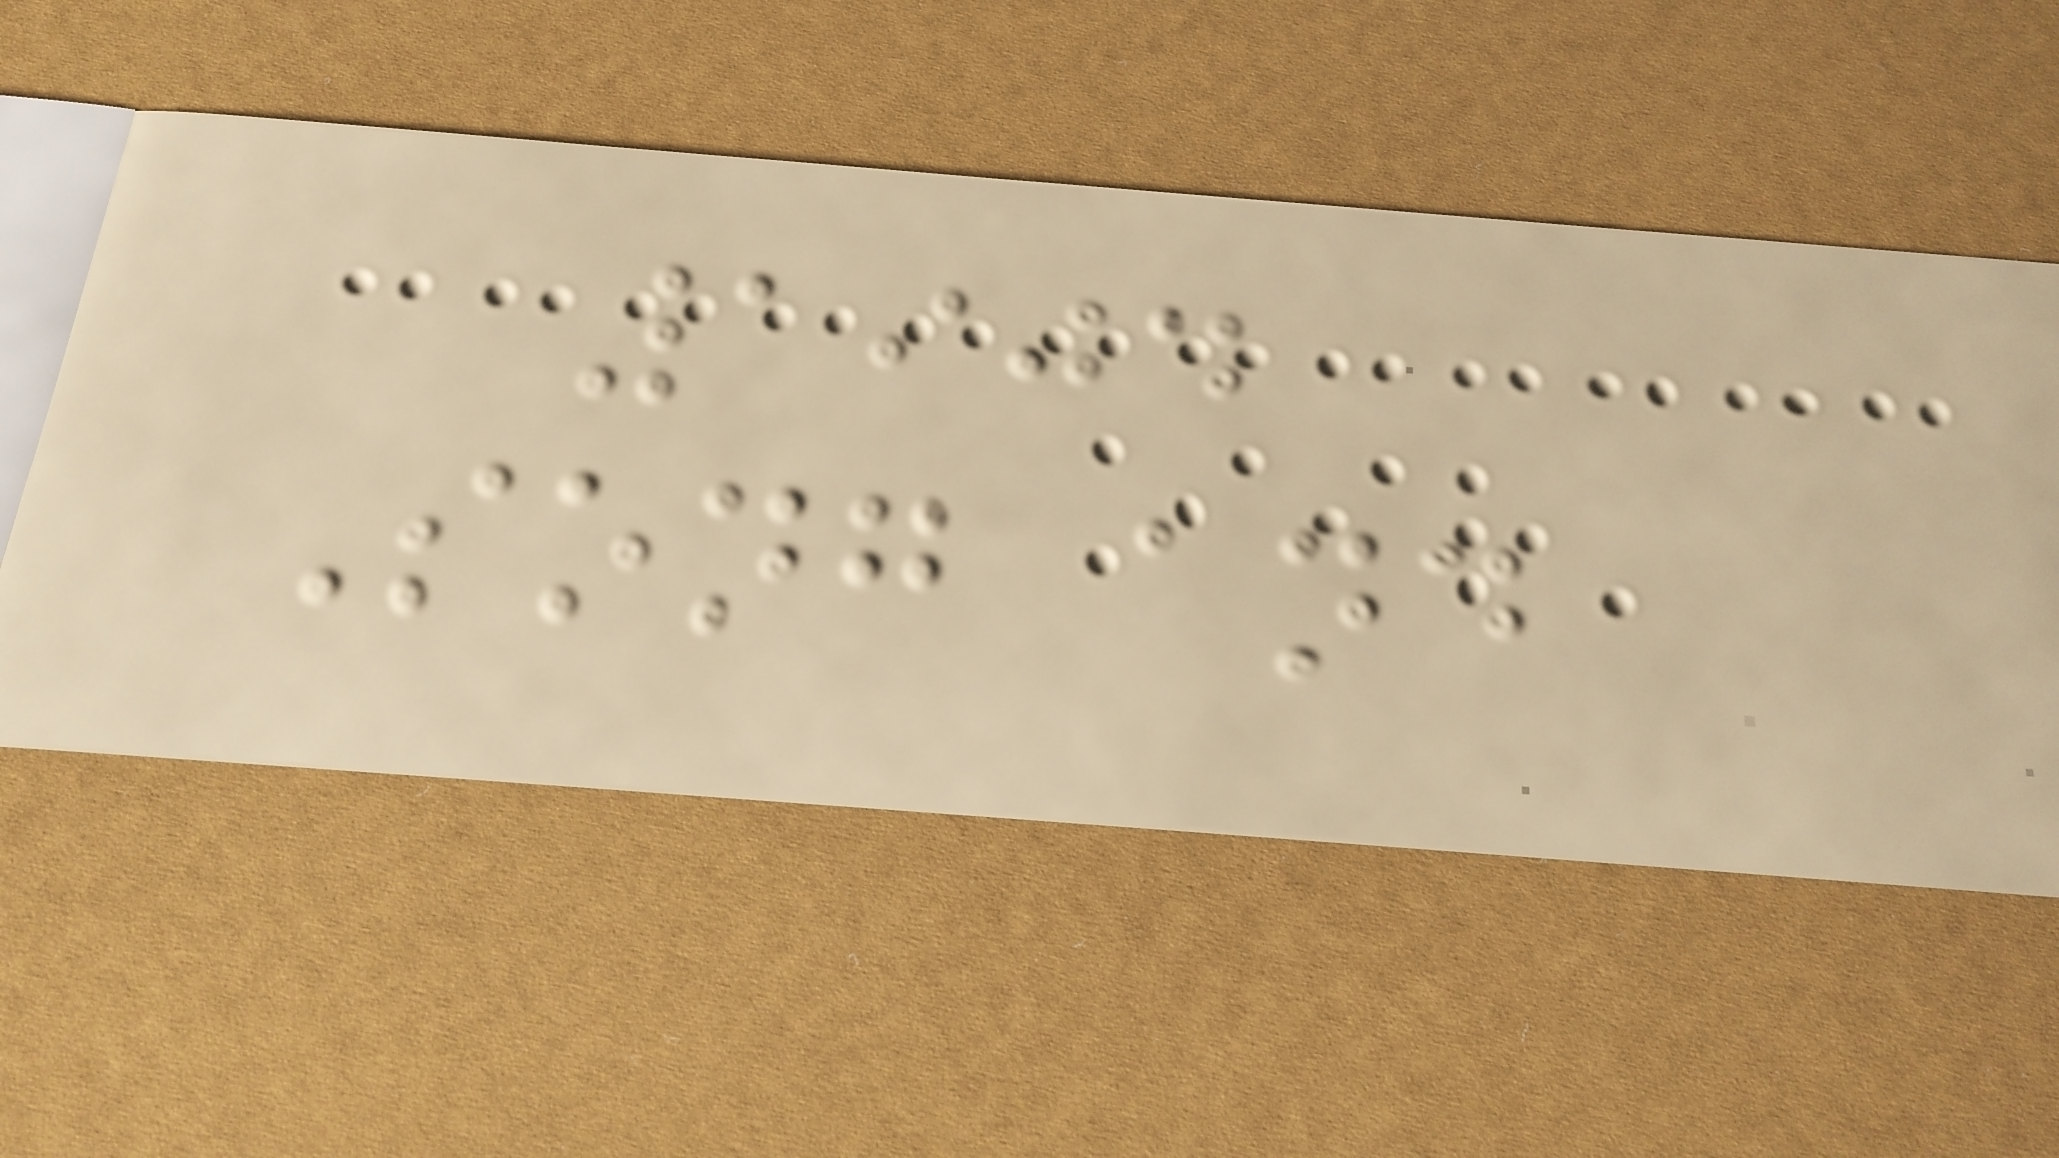1904
Song and
